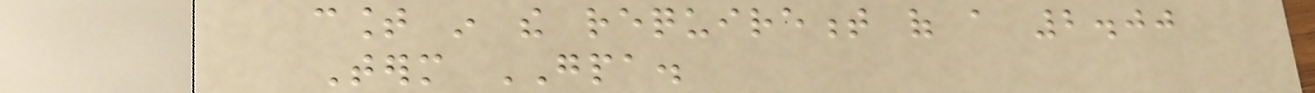count in the requirement of a 2.00
Term GPA.
